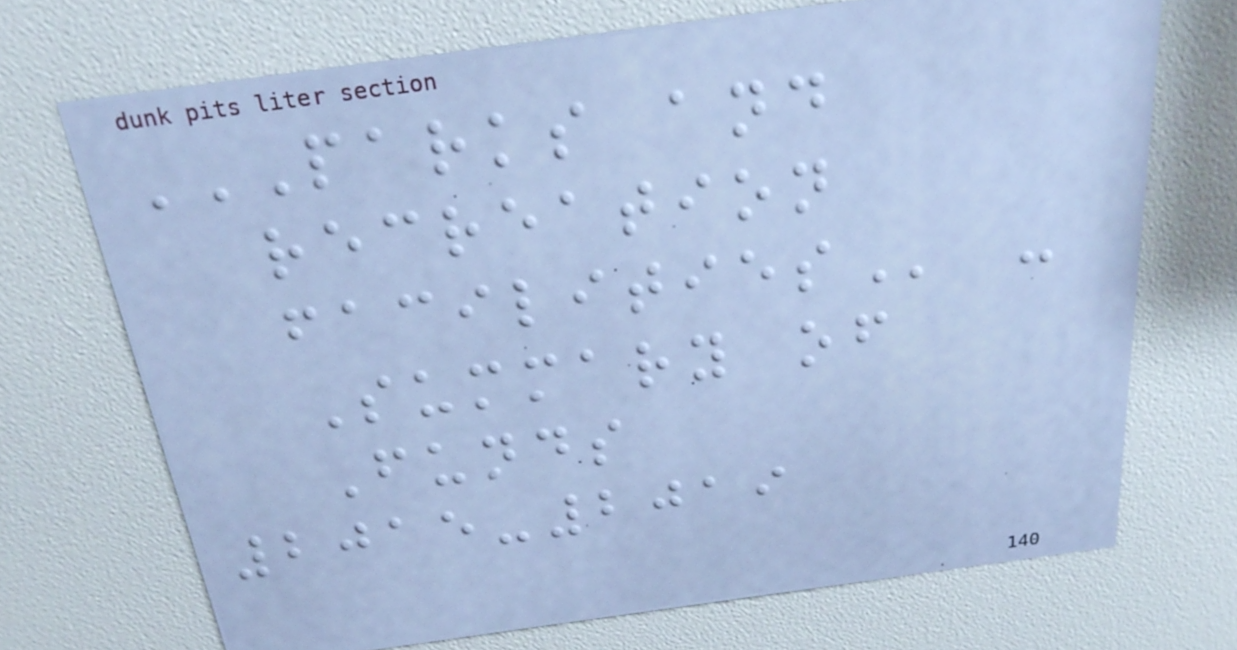PARKS AND
RECREATION
FACILITIES -
Summary of
Funds
2015-2019
